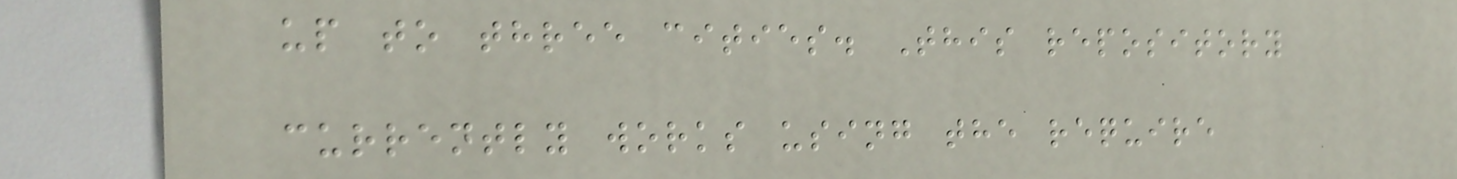up to three cities. This repository
currently works using the require
